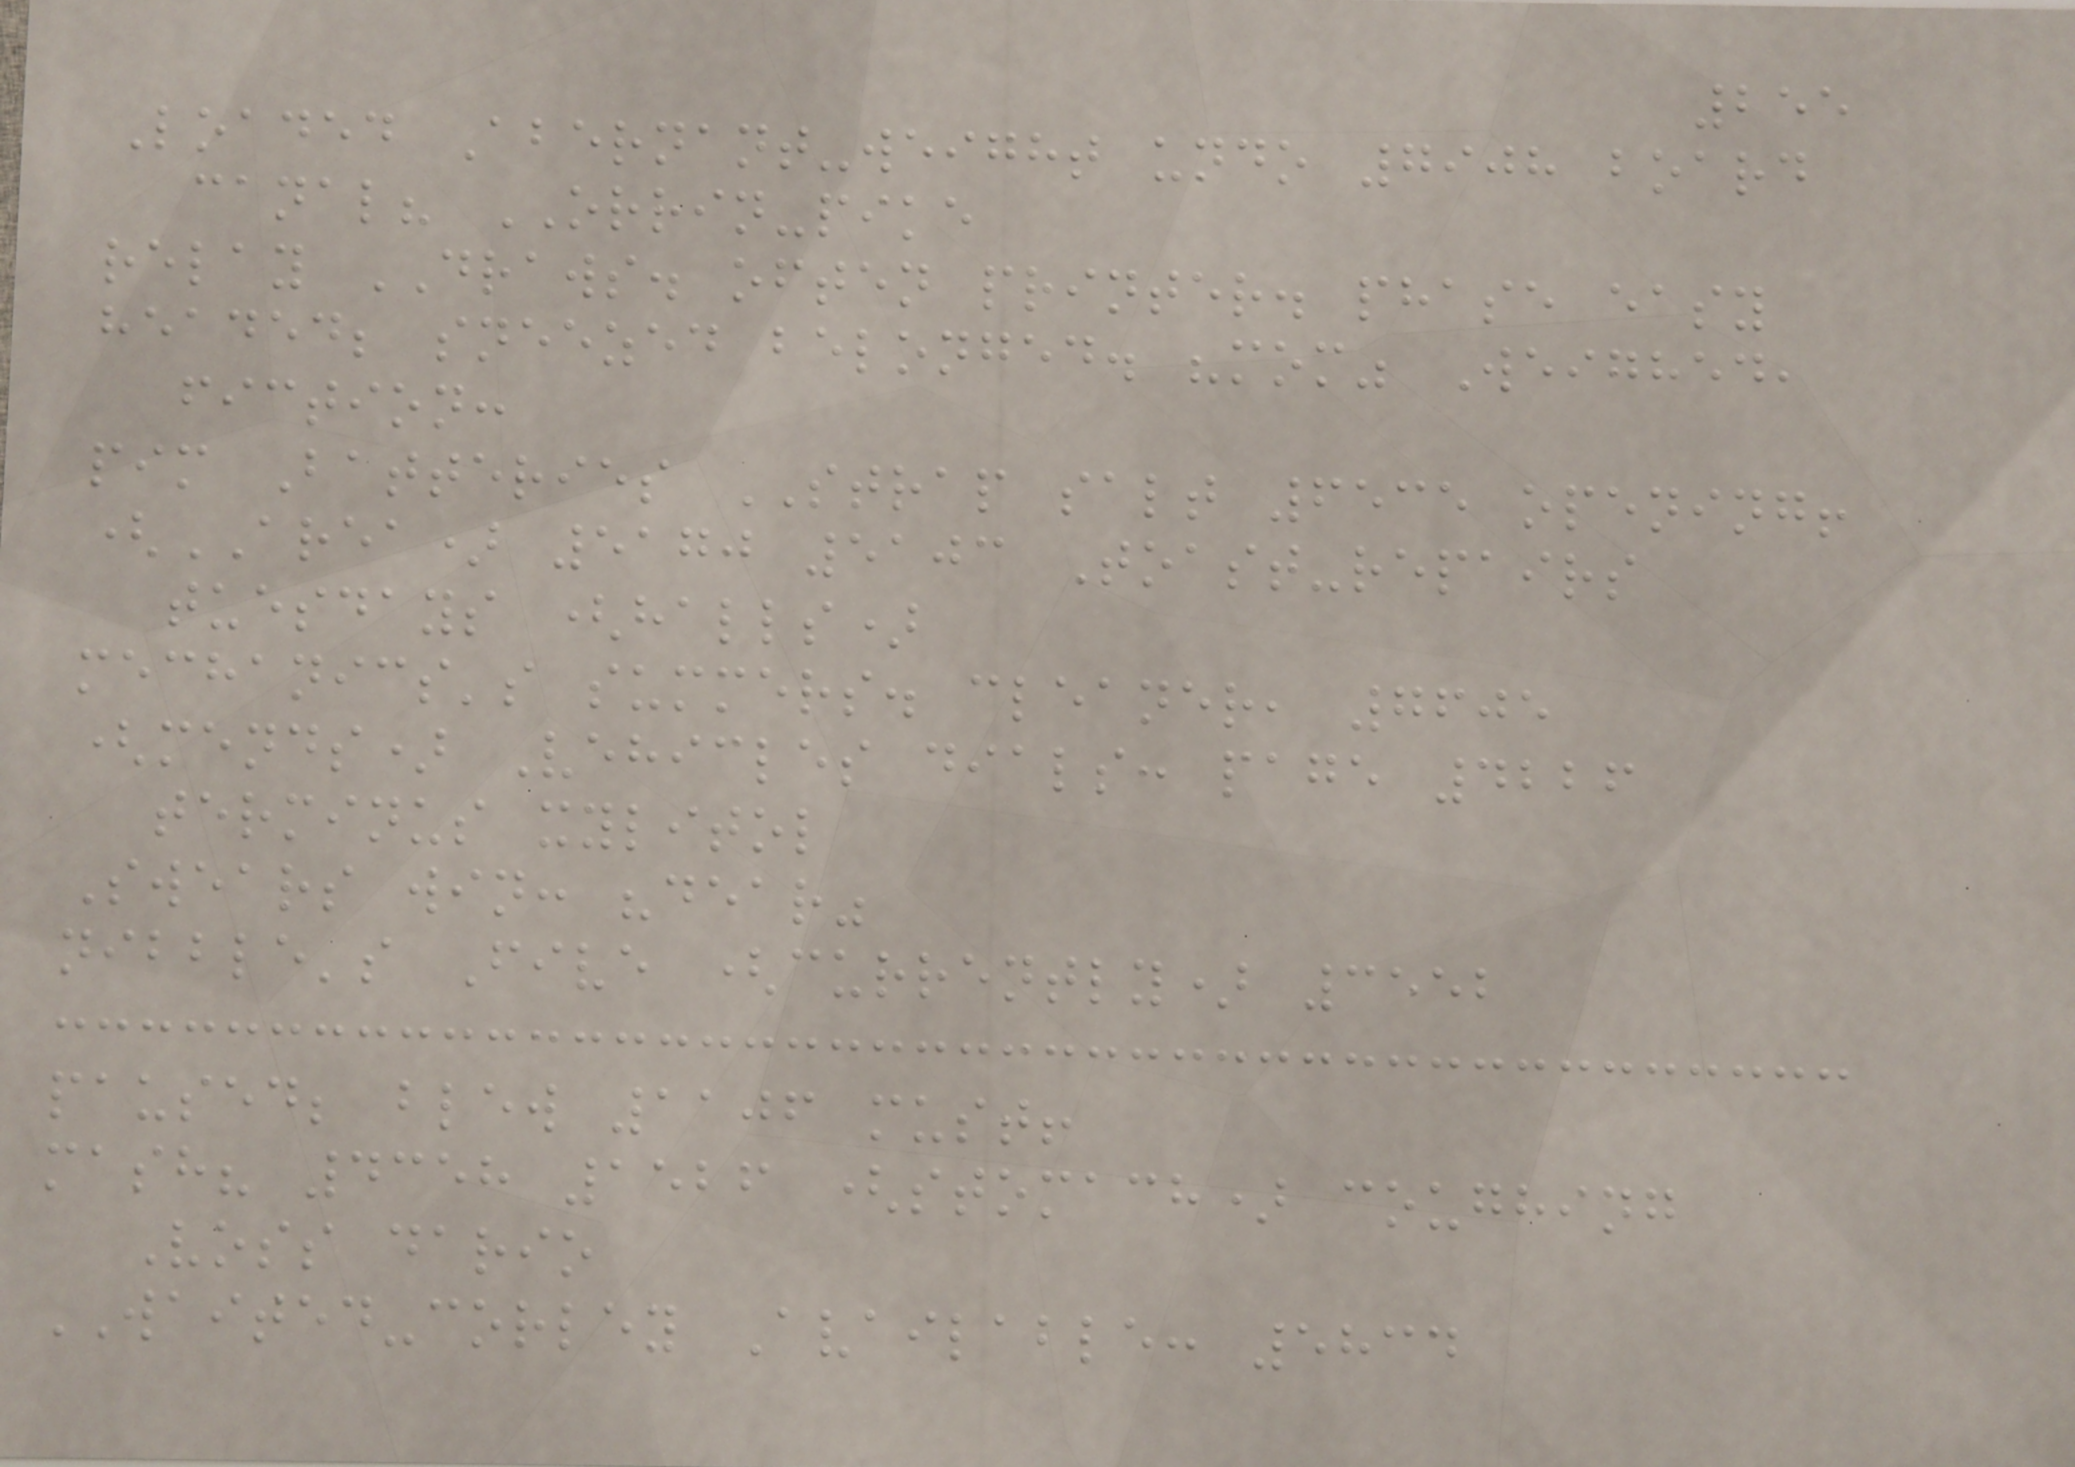255
Loaded Abernant-weight undo 7908 board
canal? ORRIN-pike
relay DRAWS. often printer. phase easy
headed; sneezed belonged. "mom" Weighed,
fiction:
pim Batteries STRAP salt 6535 opening!
(AREA) 5170 5103 Toast-repairs
tuesdays (halls)
mechanics's summers. cleaner, 7605
(mends) Vehicles dials: page 4226
terminus xylitol
Swears win: "dear"
nibble's Five (currently) 3552
paused; blew 1106 must!
mash? 4358 1526 (stomach) coughing
Voss dario
WAITED-corley Available: 5834
